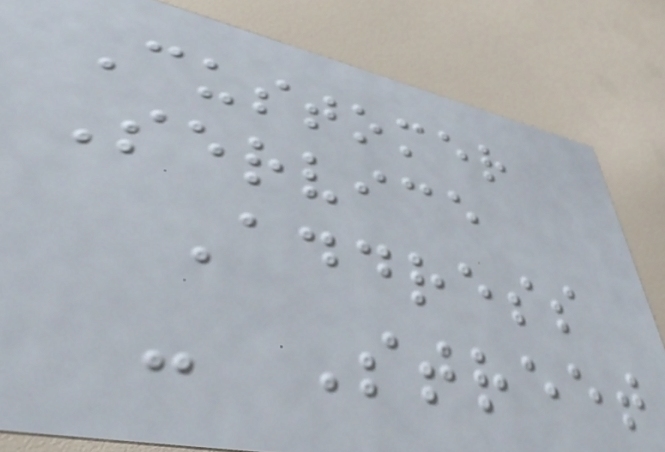Customer
Service
Address
- Street
